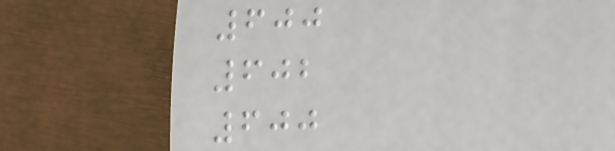600
602
600
